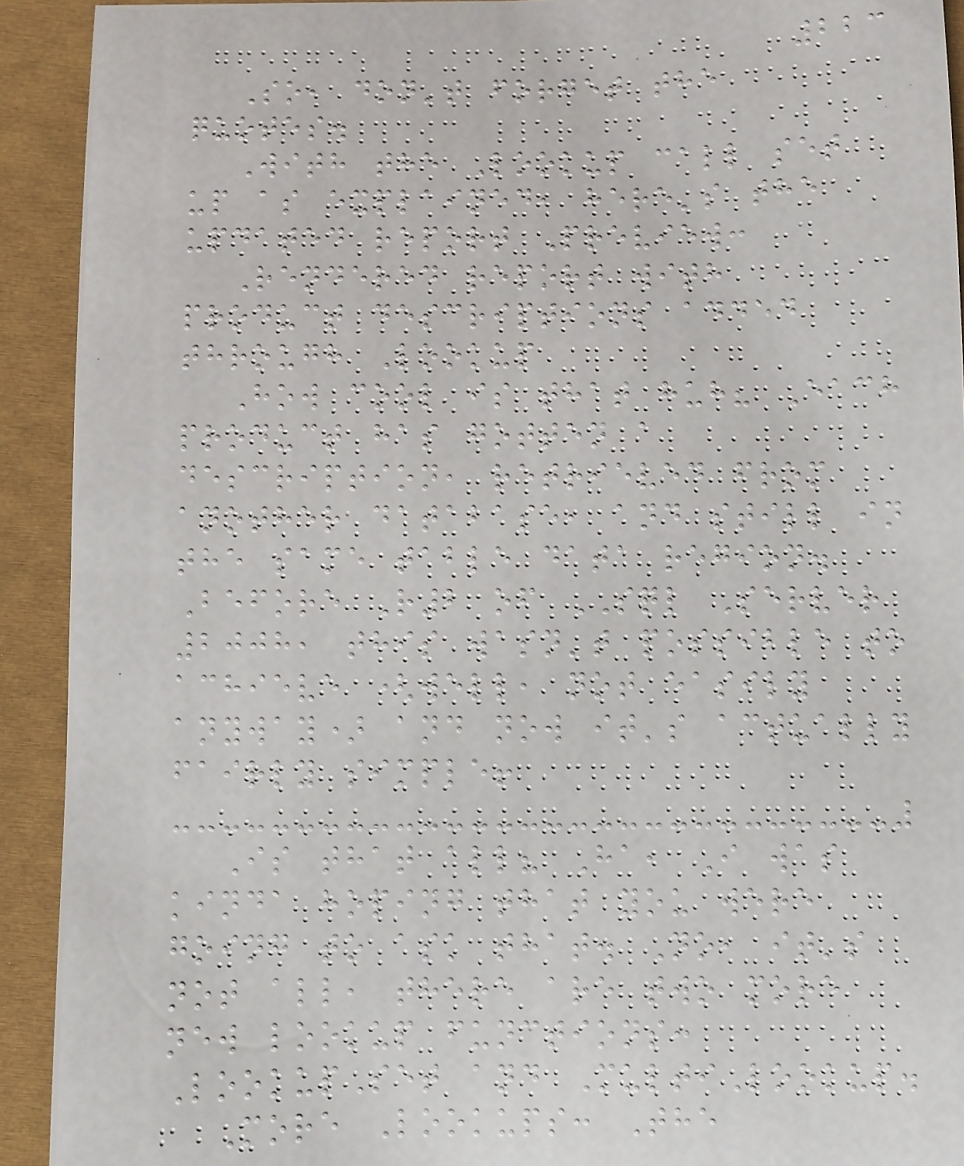223
So, don't forget the
quotes.
With the Lookup call set
up as explained, here's the
updated report Preview:
Rendered report with
product descriptions added
through Lookup
How cool is that huh? Each
product has gotten a
description, retrieved from
another database, and still in
the same table data region.
Before R2 of SQL Server
2008, this wasn't possible to
achieve (well, not easily
anyway) and now it's actually
fairly simple!
Is that all? Ha, I was
kinda hoping that you were
going to ask that. No, it's
not all, there are two more
new lookup functions:
LookupSet and MultiLookup.
More Lookups: The
